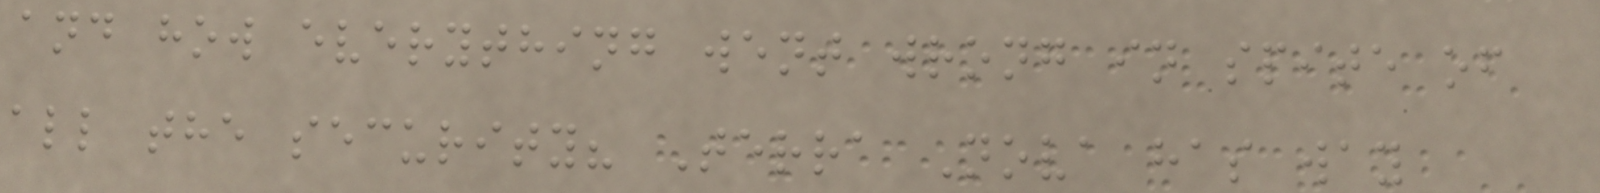and how everything went wrong in spite of
all the security? Terra Nova has way
